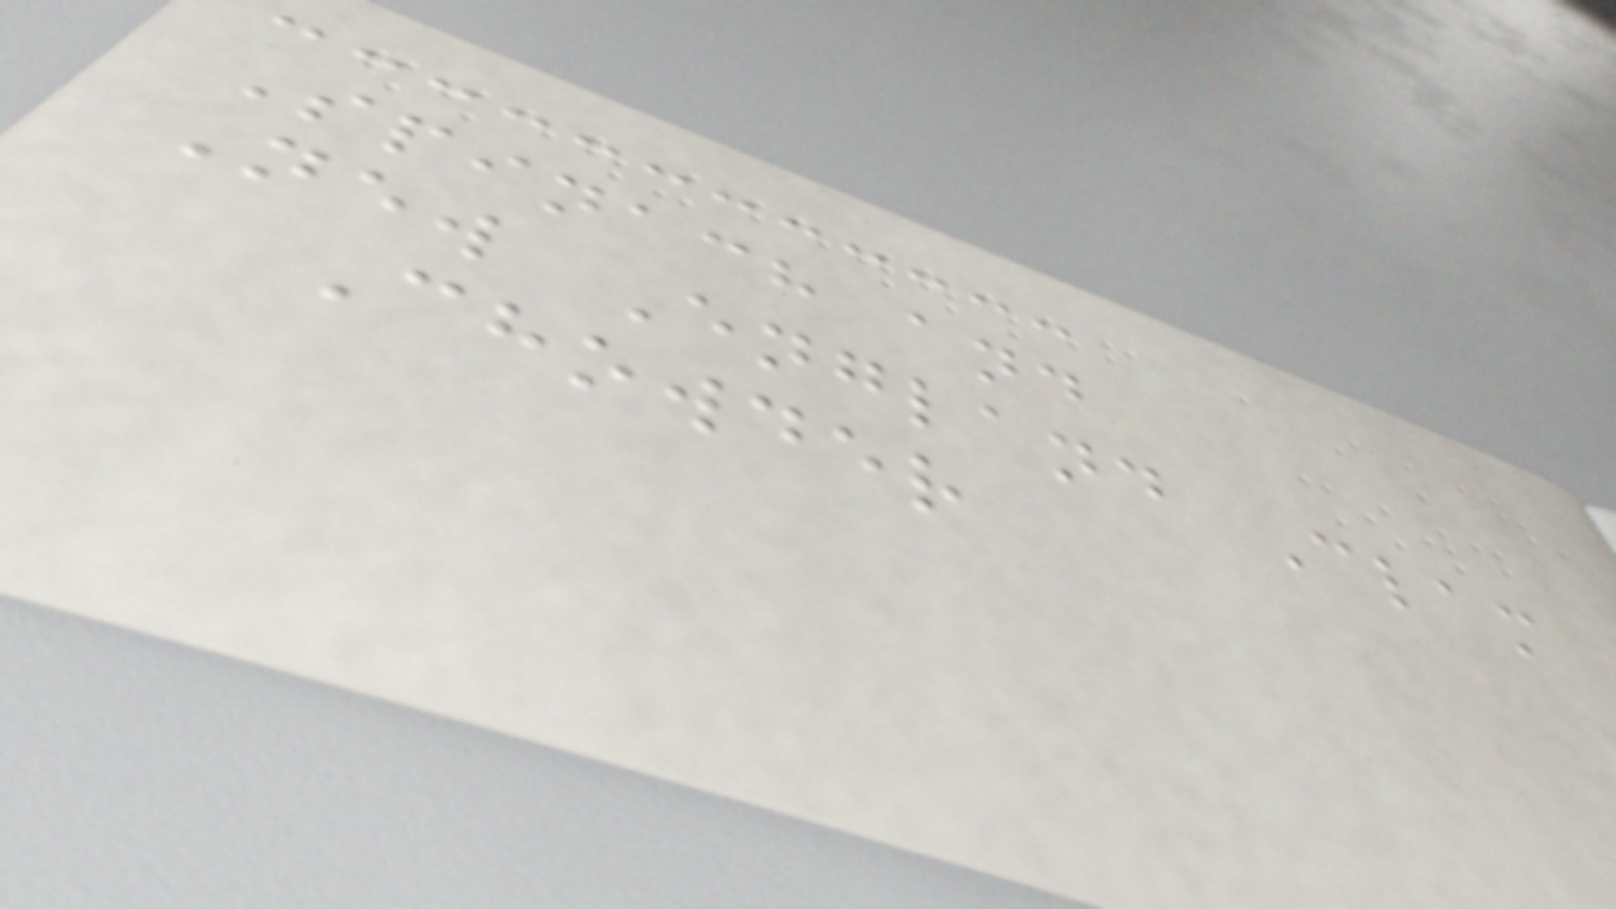Spinach and
New England Clam
Chowder
